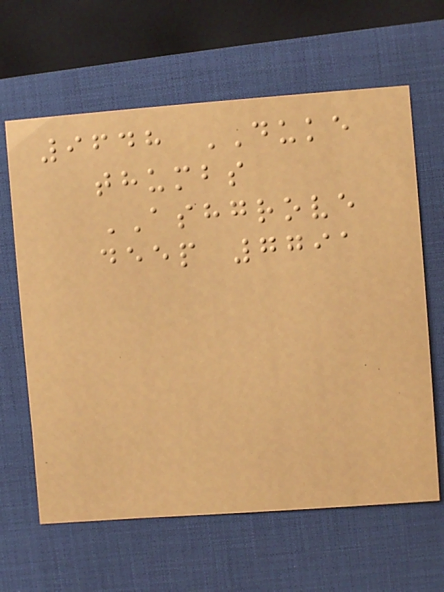9648 DUKE
thumbs
ASHGROVE
deep 7791
